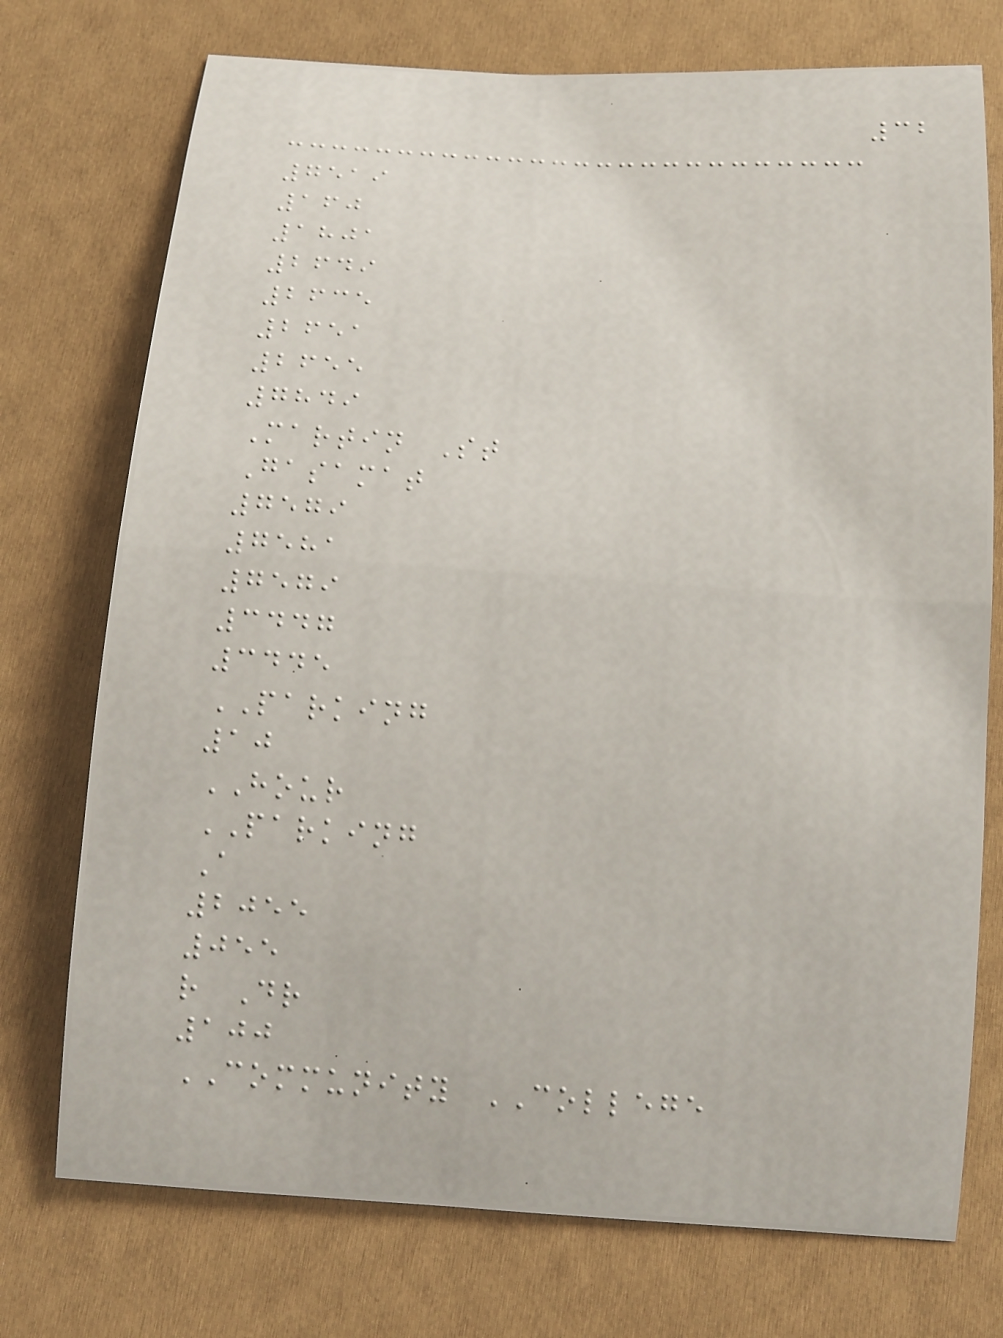32
7519
160
1801
2649
2635
2651
2655
7849
Martin St
Gasamat
7579
7581
7579
3447
3445
PARKING
10
HOUR
PARKING
A
2055
055
r Dr
100
COMMUNITY COLLEGE
